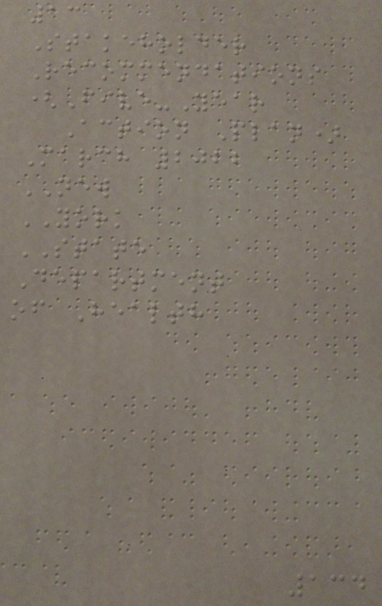13
Stakeholder
Recommendations
(Five-Year
Action Plan)
March 2022
NEW
YORK
STATE
Department
of Health
134
